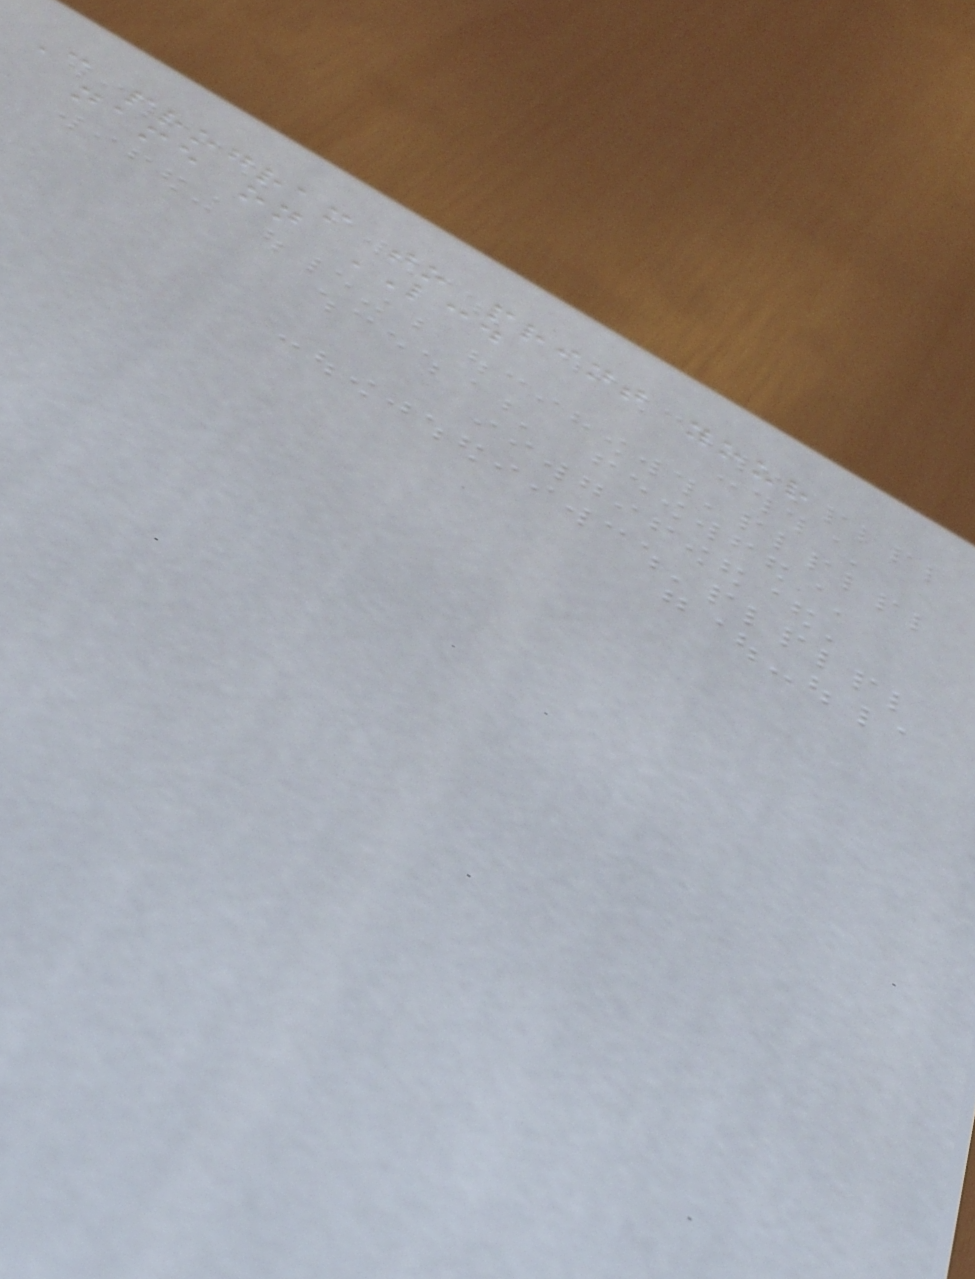C program to print your
name on LCD
